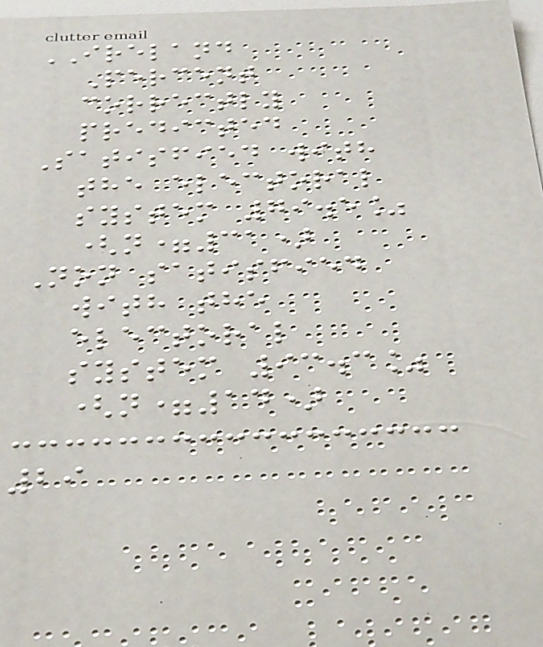IRELAND
Percent
correctly
predicted
Satisfied with
the electoral
system 79.5%
(n=31)
Non satisfied
with the
electoral
system 93.3%
(n=14)
29
